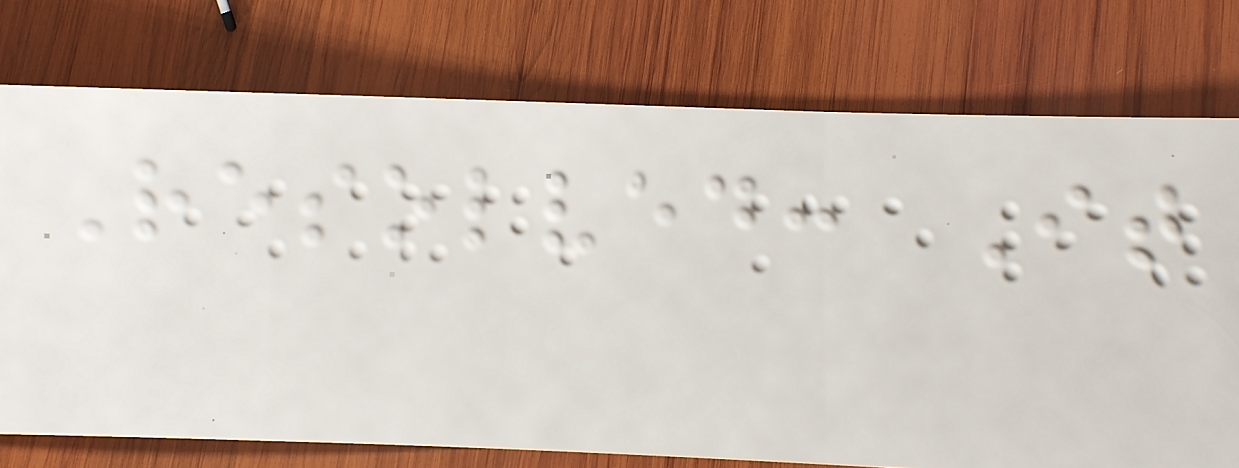Resolved: It
